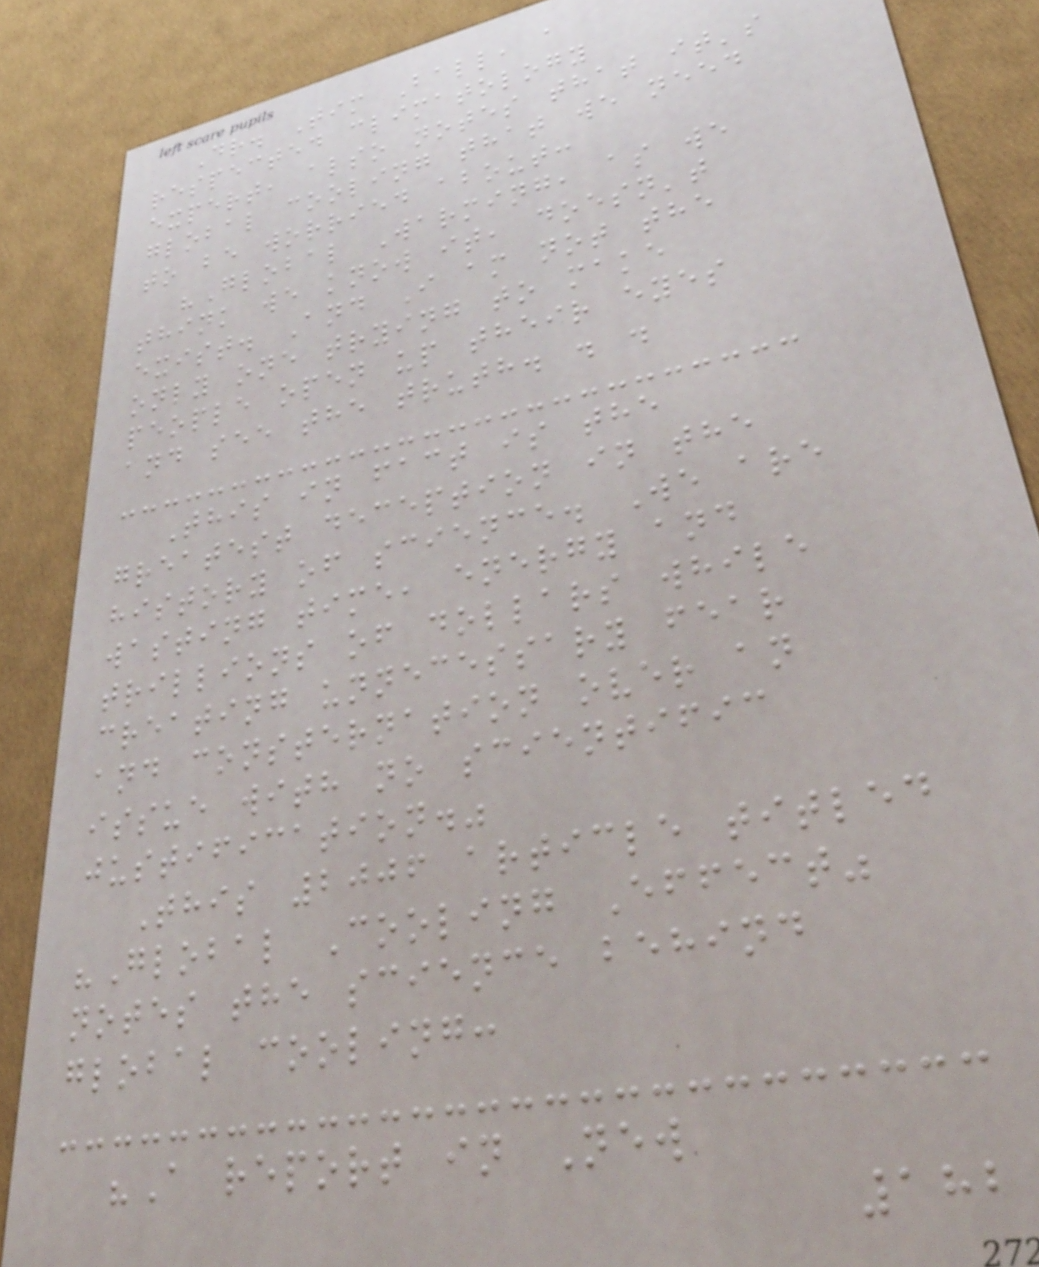Dr. Tim Ball, a
respected climatology
expert, also notes that it's
global cooling that we need
to be worried about:
"Global Warming, as we
think we know it, doesn't
exist. And I am not the
only one trying to make
people open up their eyes
and see the truth. . .
This in fact is the
greatest deception in the
history of science. We are
wasting time, energy and
trillions of dollars while
creating unnecessary fear
and consternation over an
issue with no scientific
justification."
This 2006 article titled
"Global Cooling Effect"
notes the science behind
global cooling:
"A report in New
182
